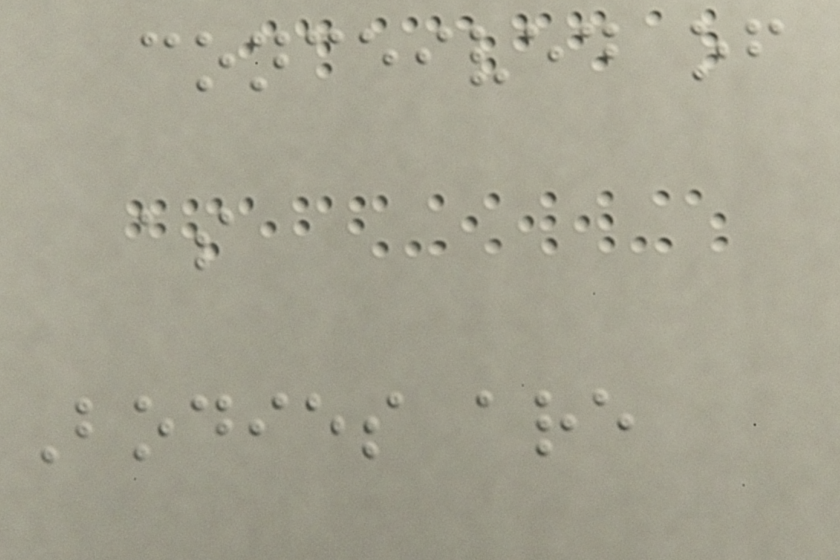conceived of
as
Bodies are
